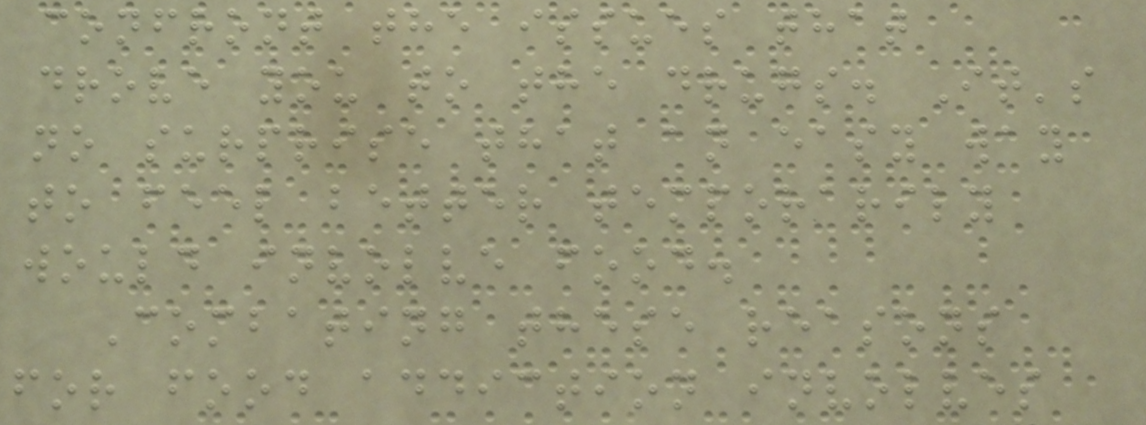confront the issues that
drove you to the drugs. It's
no surprise that an easy way
to feel better temporarily
would involve food.
Combating these reasons
for food addiction involves
